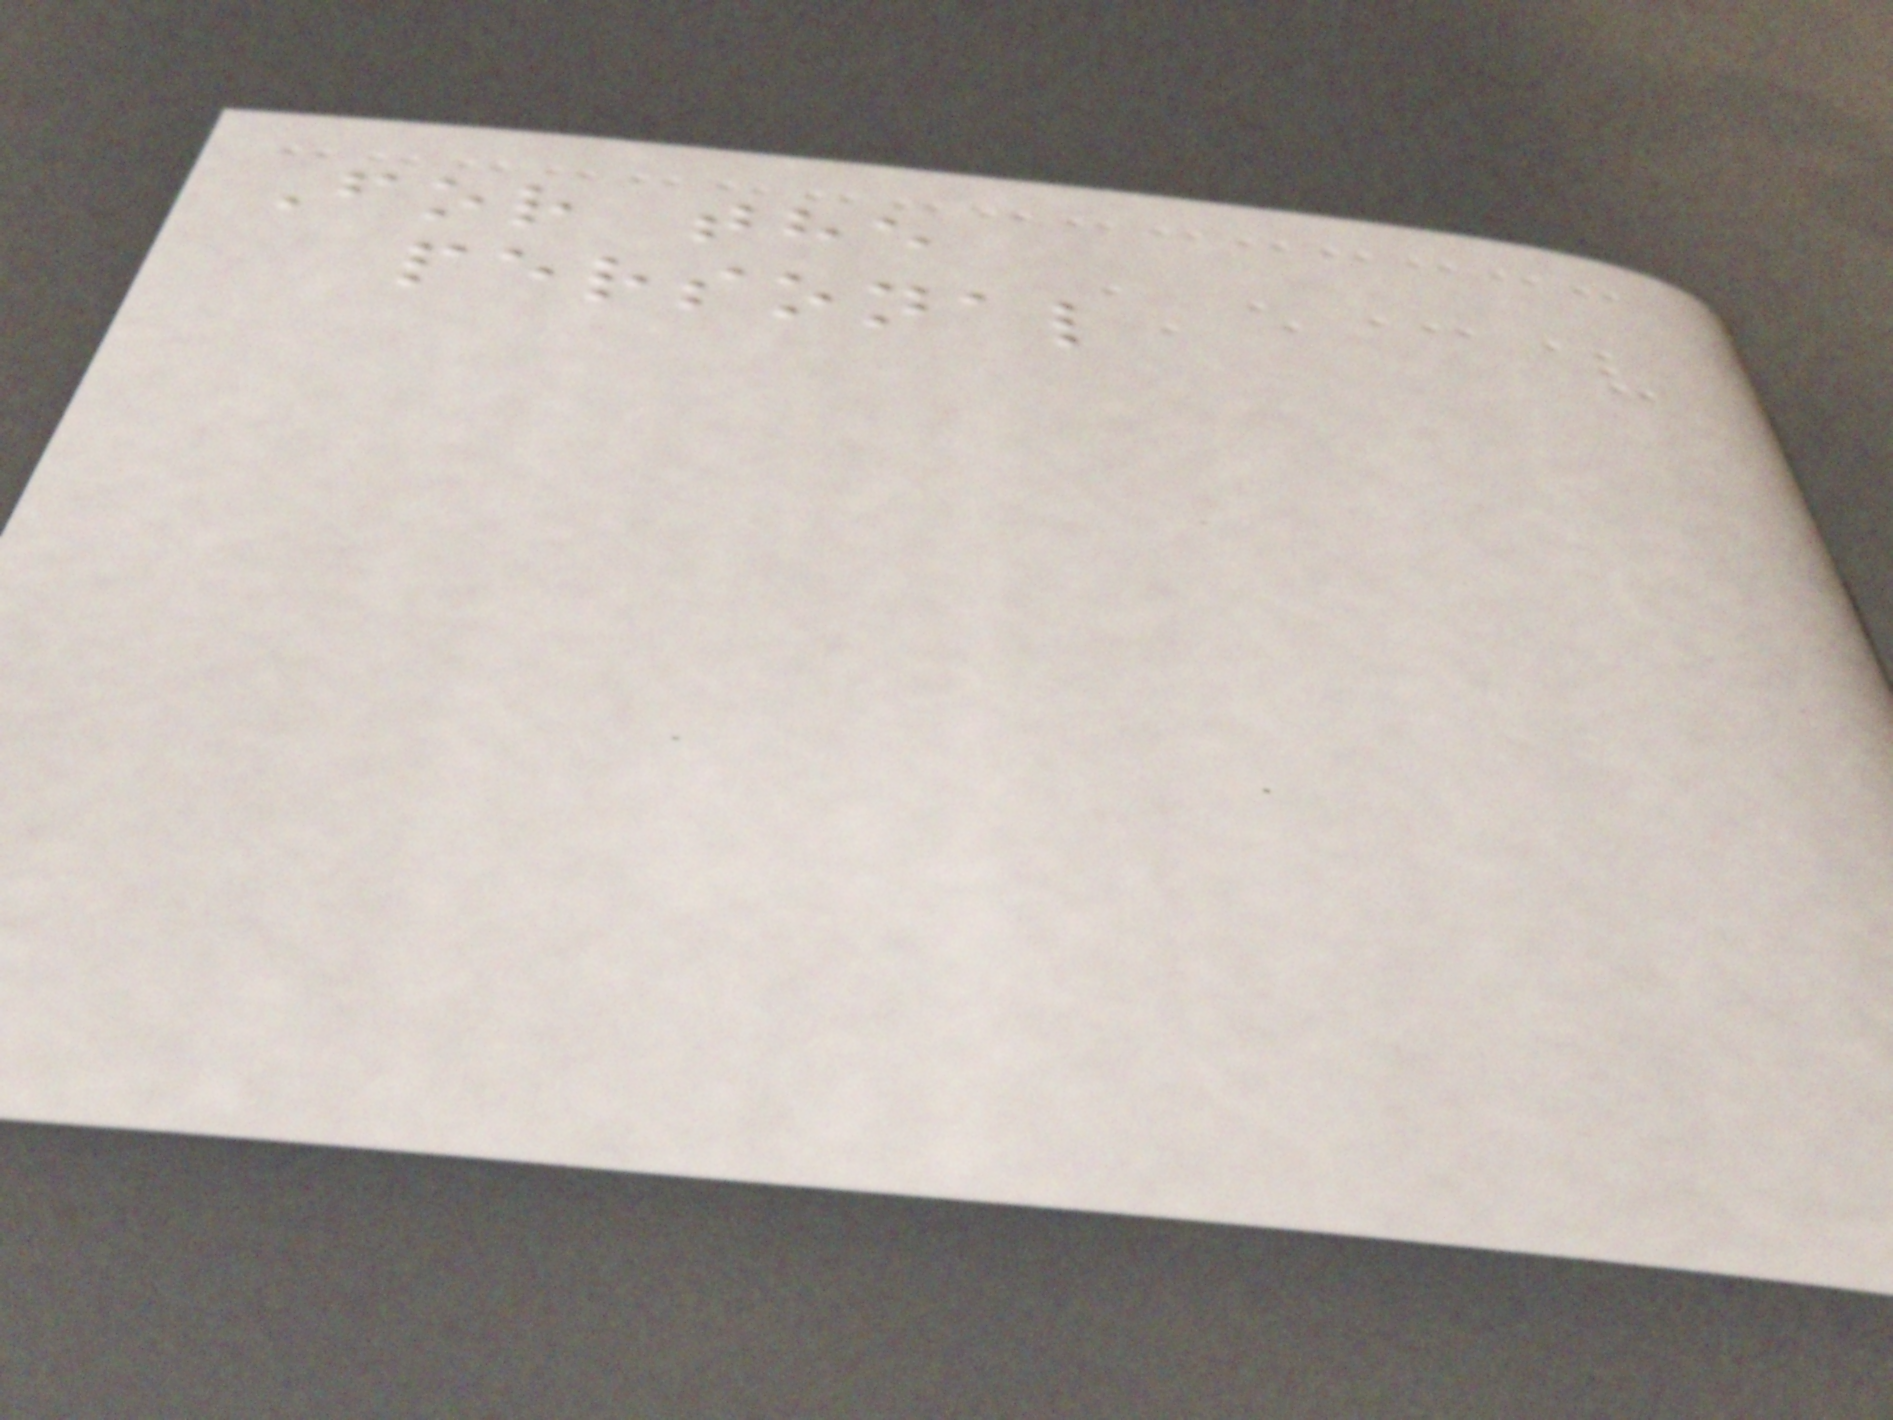For the
personal
